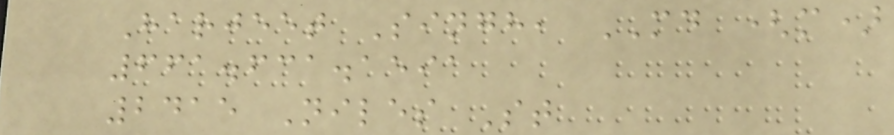Harjeet Singh, MD (m)
661.631.1591
2415 Niles St
